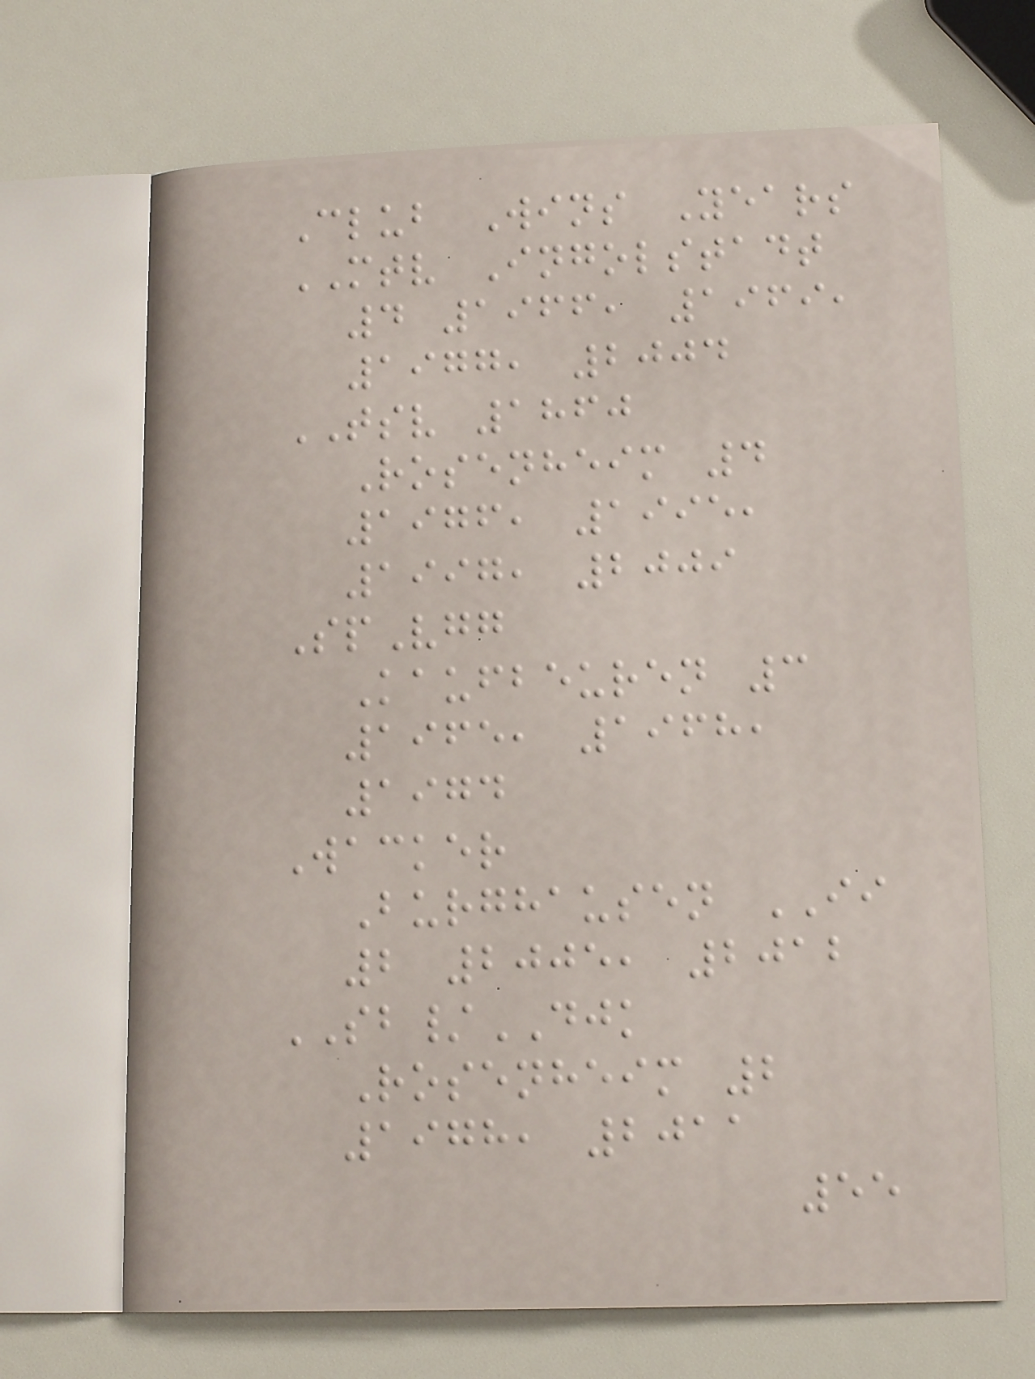Club Wins Years
MTV Ingolstadt
4 1966, 1969,
1977, 2004
TSV 1860
Rosenheim 4
1976, 1995,
1997, 2009
SpVgg
Kaufbeuren 3
1965, 1968,
1974
Wacker
Burghausen II
2 2005, 2012
SB/DJK
Rosenheim 2
1978, 2011
55
